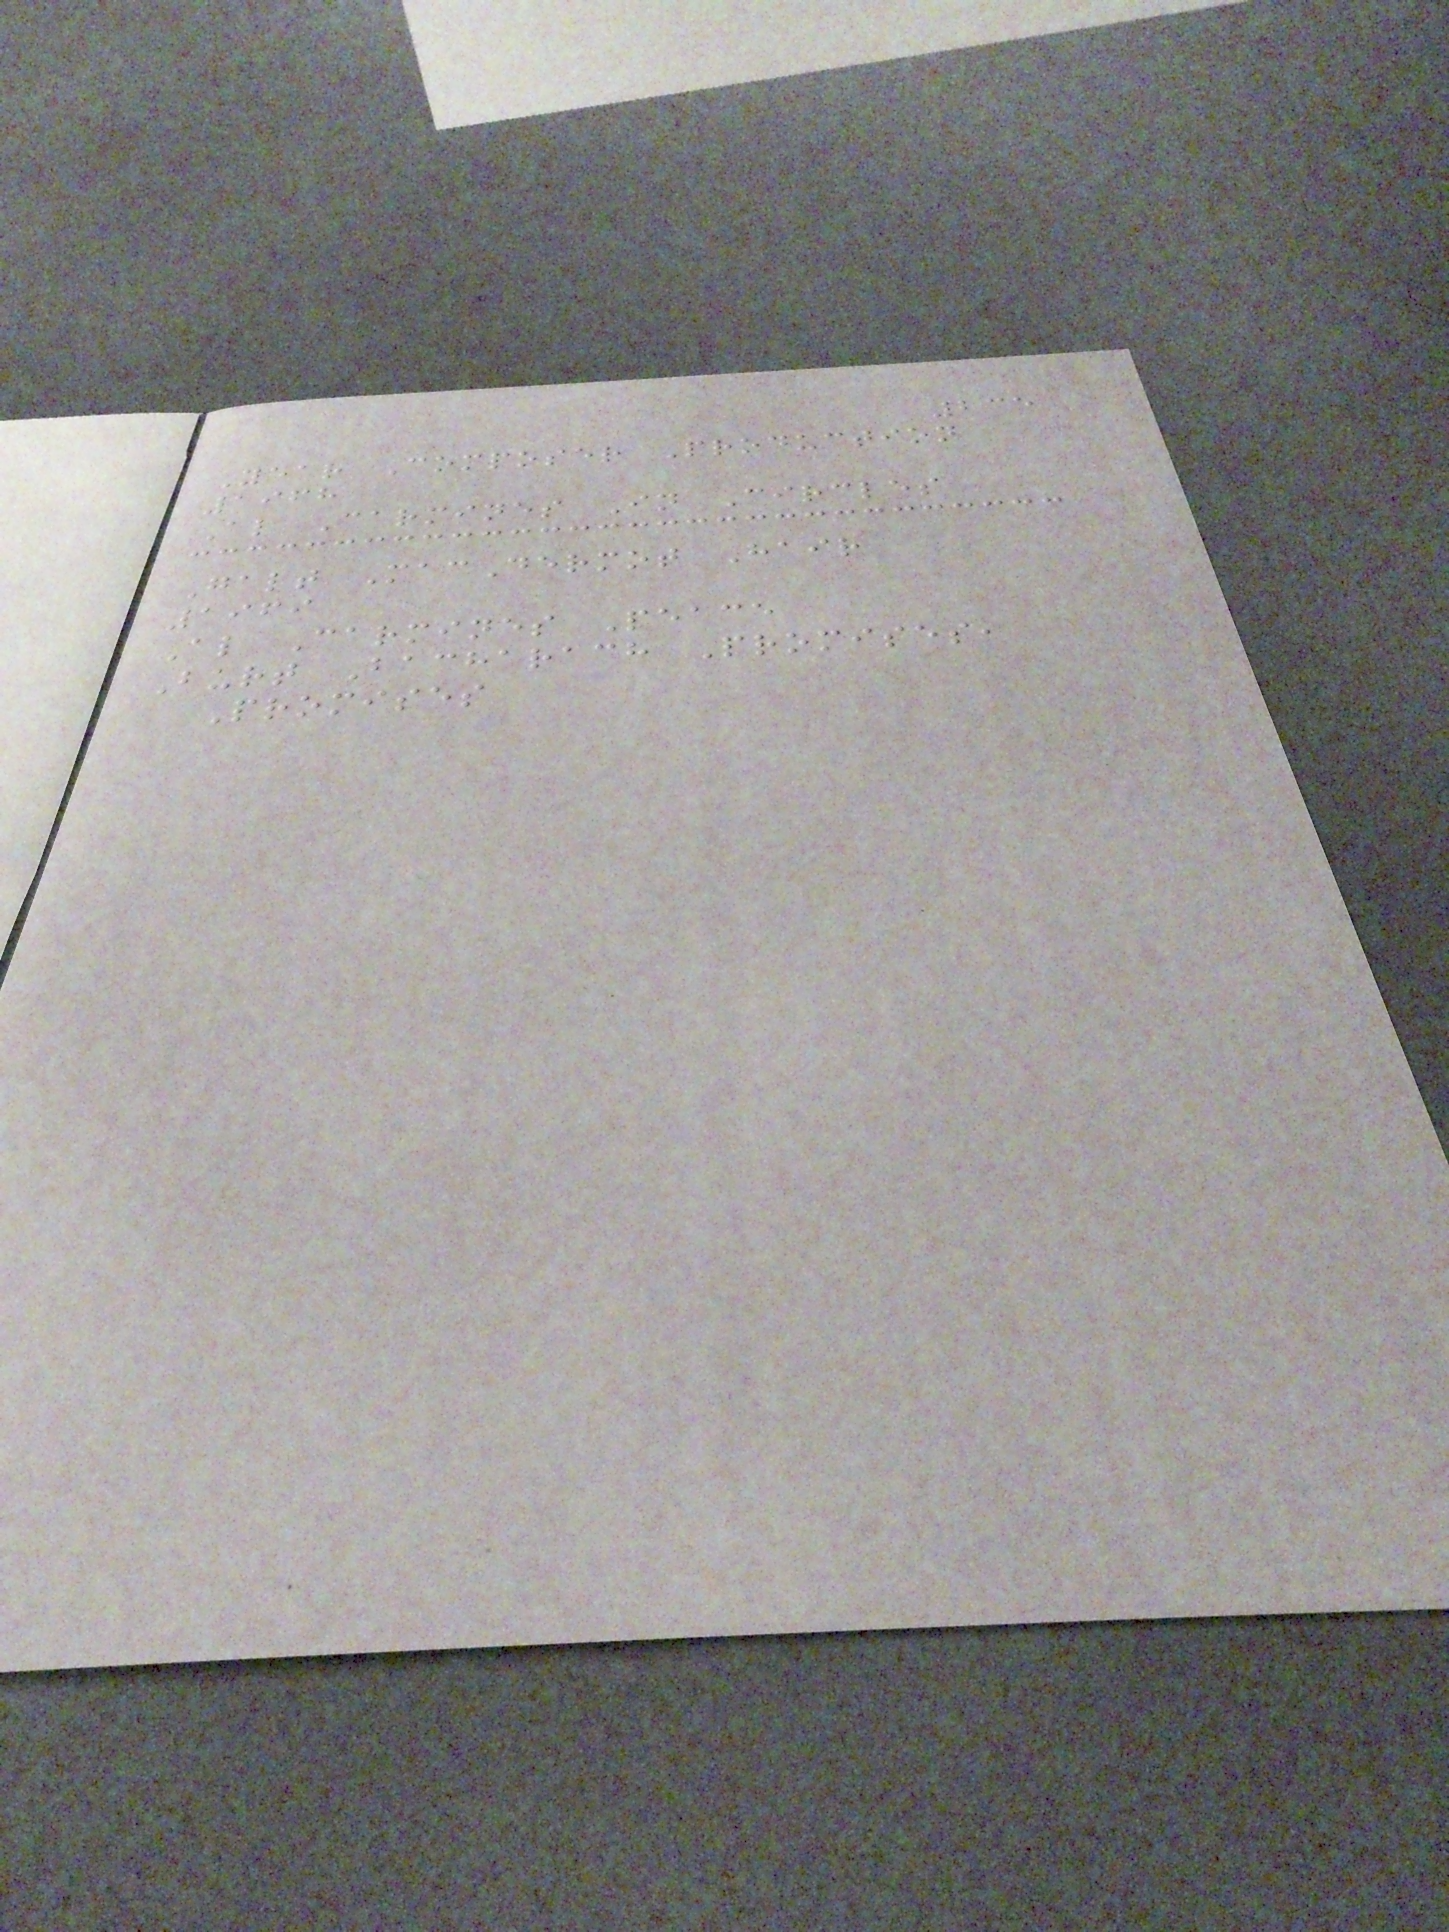235
Year Composer Production
1968
Al Carmines In Circles
Galt MacDermot Hair
1969
Al Carmines Peace
Burt Bacharach Promises,
Promises
